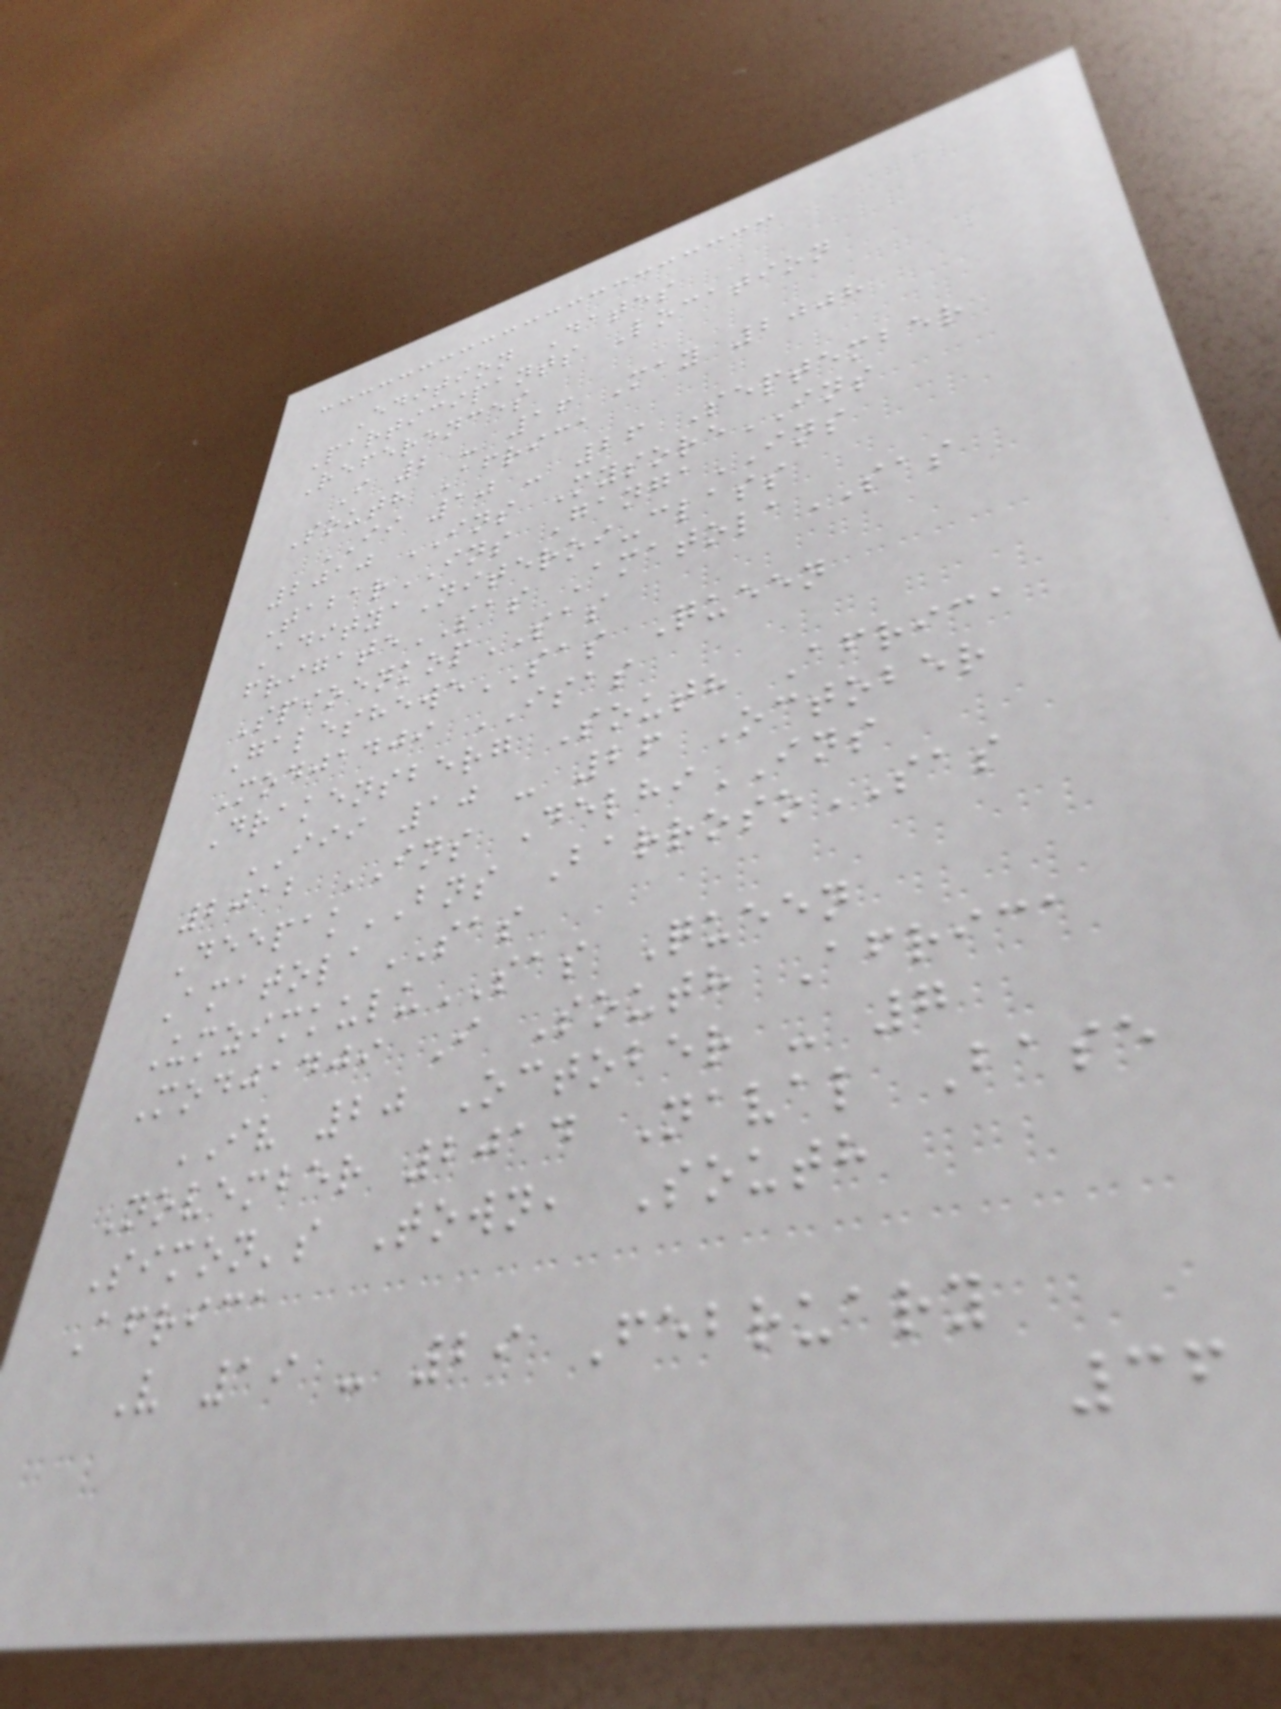Edition Dates
Participants Location
References
I 2 - 16 May 2008
South Africa
II 10 - 26 September
2010 INS MysoreINS
TabarINS GangaINS
AdityaNiteroi-class
frigateSAS AmatolaSAS
SpioenkopSAS
GalesheweSAS Queen
Modjadji ISAS
Drakensberg South Africa
III 10 - 26 October
2012 INS DelhiINS
DeepakBNS BarrosoSAS
AmatolaSAS
UmzimkuluSAS Queen
Modjadji I South Africa
IV 20 October - 7
November 2014 Naval Base
Simon's Town, South
Africa
V 19 - 29 February
36
